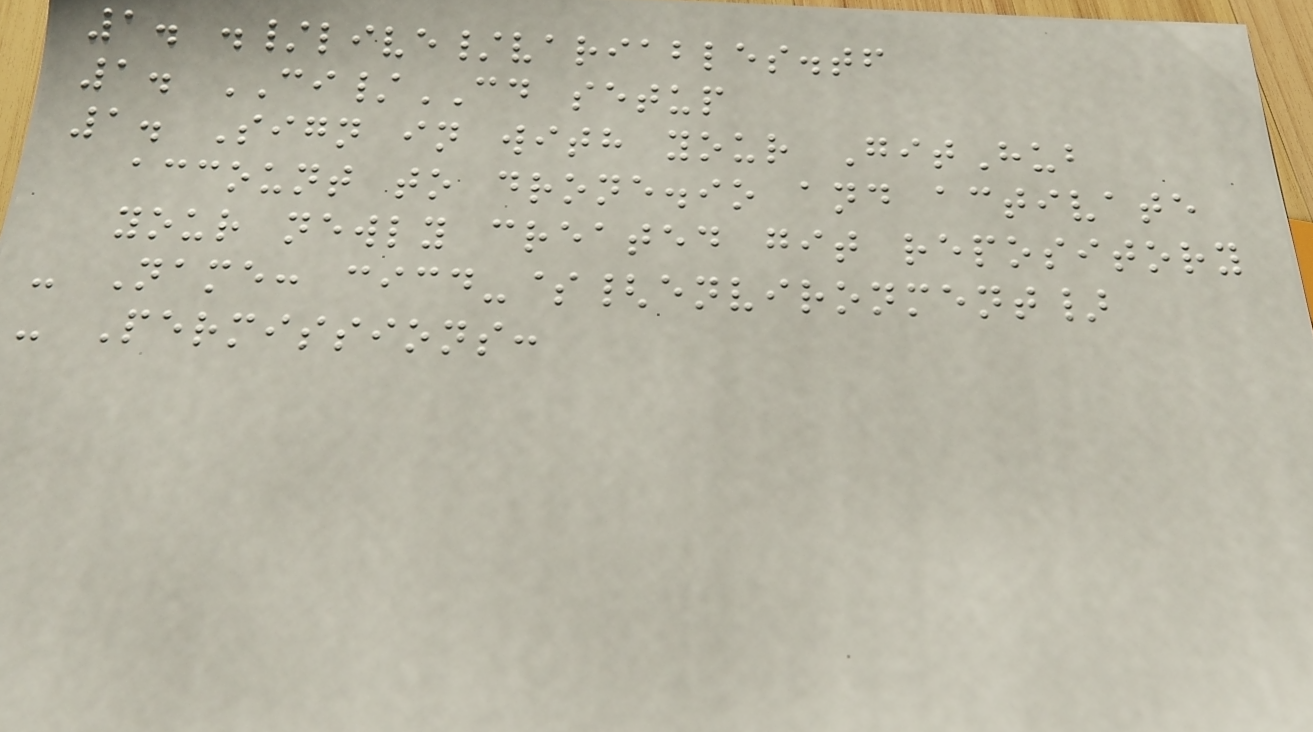1. ./live/variables.tf
1. CI/CD setup
1. Sign in with your GitHub
account to drone.io and activate
your newly created git repository
- Name: cicd-${environment}
- Permissions:
